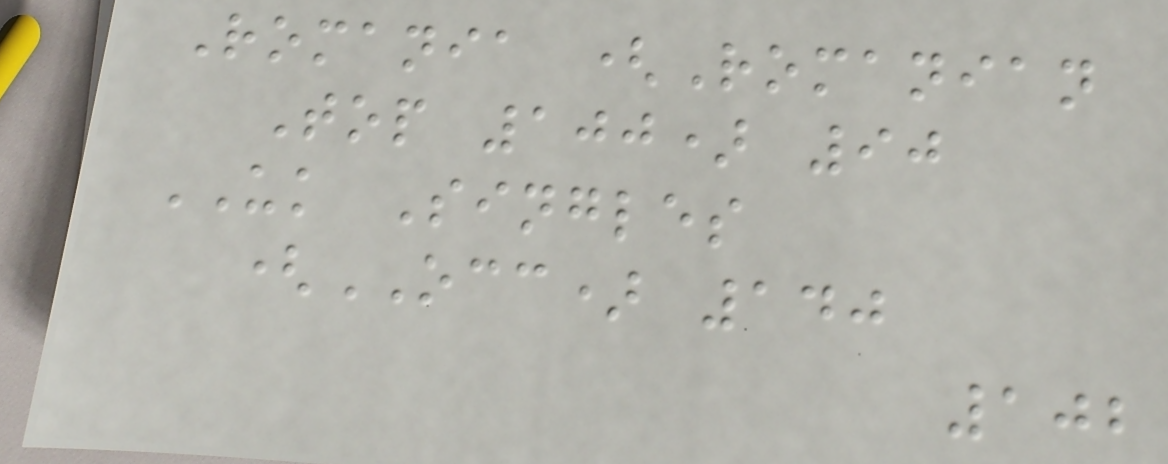Romania (Romanian
Top 100) 90
UK Singles
(OCC) 140
102
